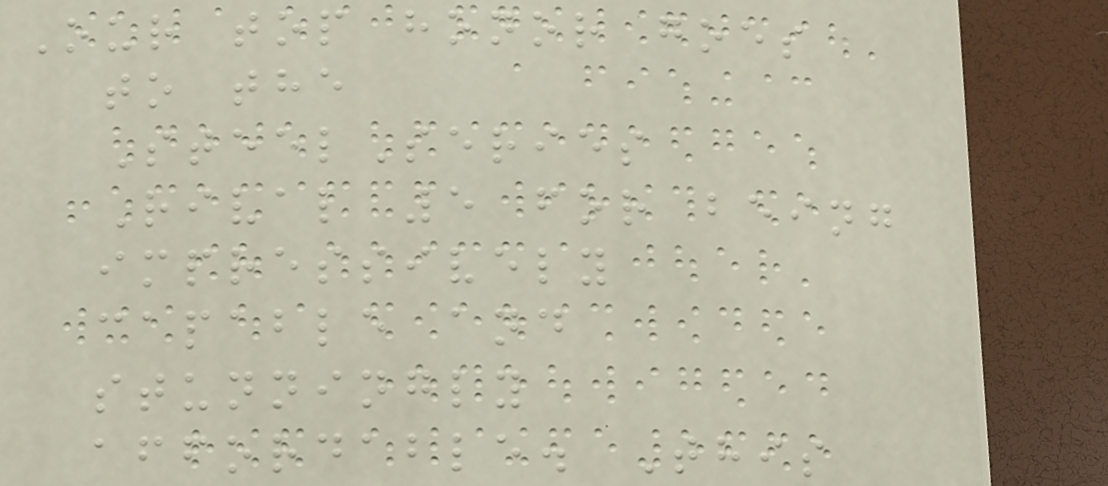Our top honor goes
to the
SteelSeries
Rival 5 for being
impressively
capable and
stunningly
affordable. This
